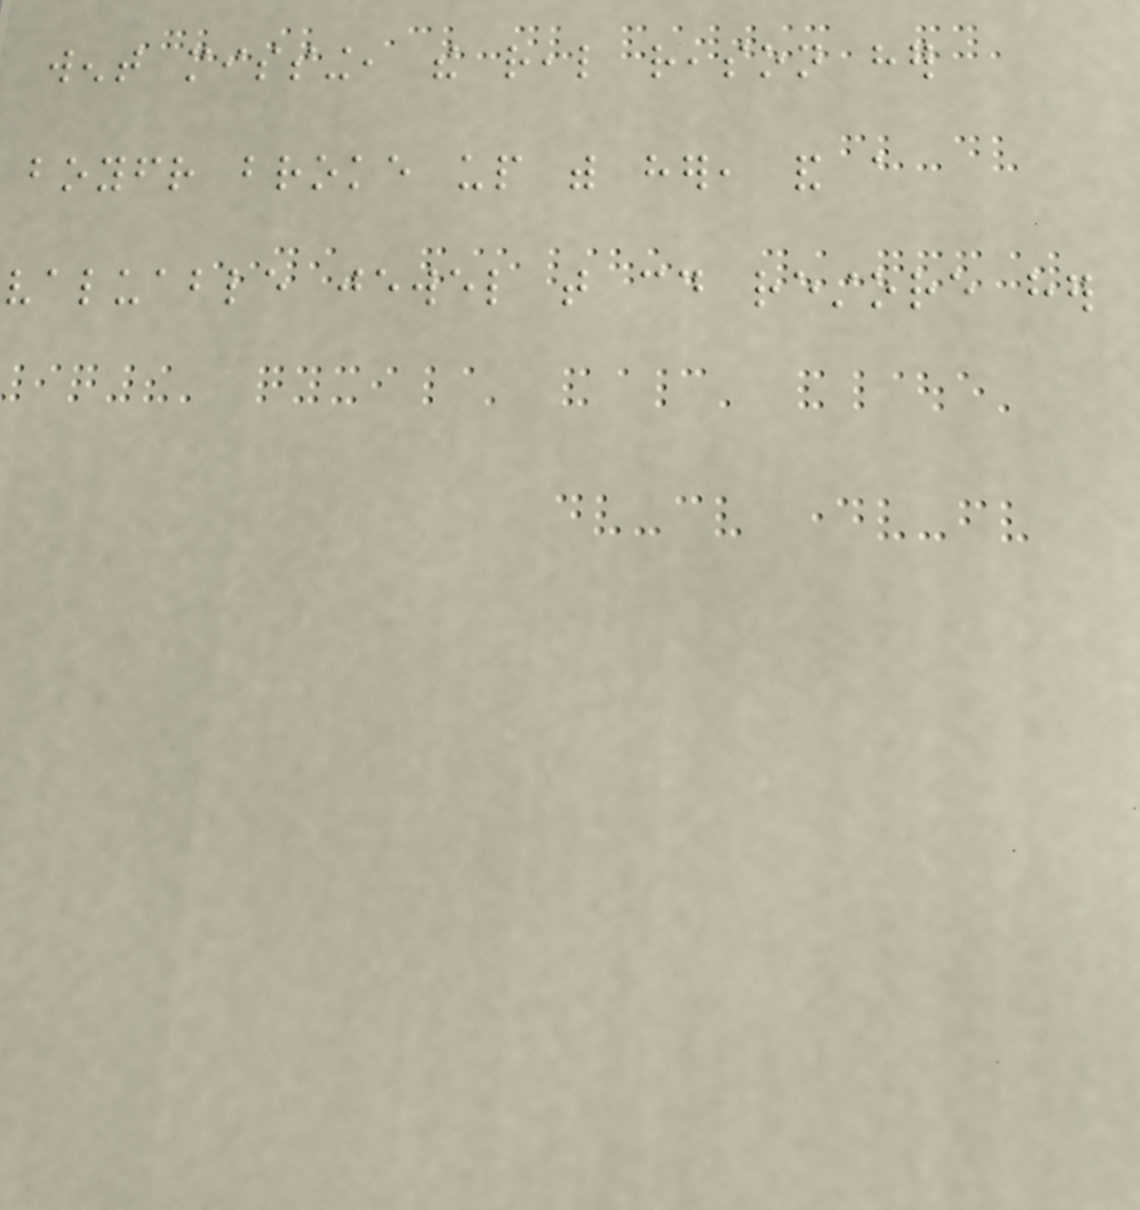went missing, the real reason her
boyfriend broke up with her, and a
valuable jewel that could restore her
